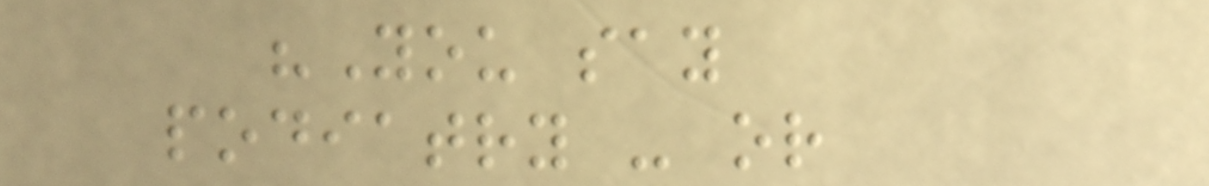"You say
podiatry - or
